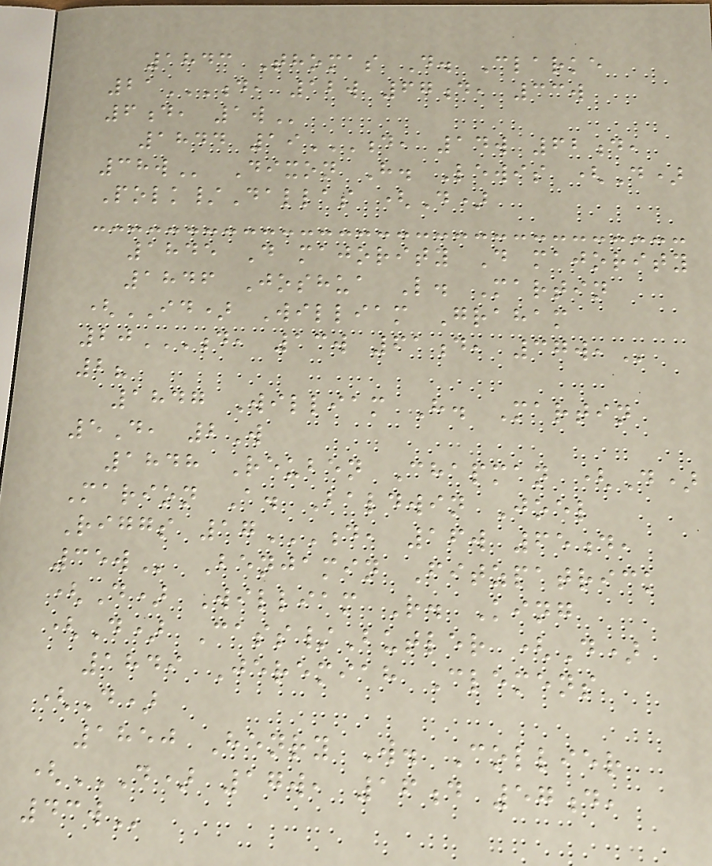1843 Thomas D. Clarke
21D, 12W 67D, 33W
6D, 1W
1844 19D, 14W 62D,
38W Dixon H. Lewis (D)
Polk/Dallas (D)
1845 D majority D majority
1846 Joshua L. Martin
(ID) William Graham
20D, 13W 61D, 37W,
2?
1847 William H. Martin
5D, 2W
1848 Reuben Chapman (D)
Marion A. Baldwin Joel
Riggs 17D, 16W 65D,
35W Benjamin Fitzpatrick
(D) William R. King
(D) Cass/Butler (D)
1849 Jeremiah Clemens
(D)
1850 Henry W. Collier
(D) 17W, 16D 57D,
43W
